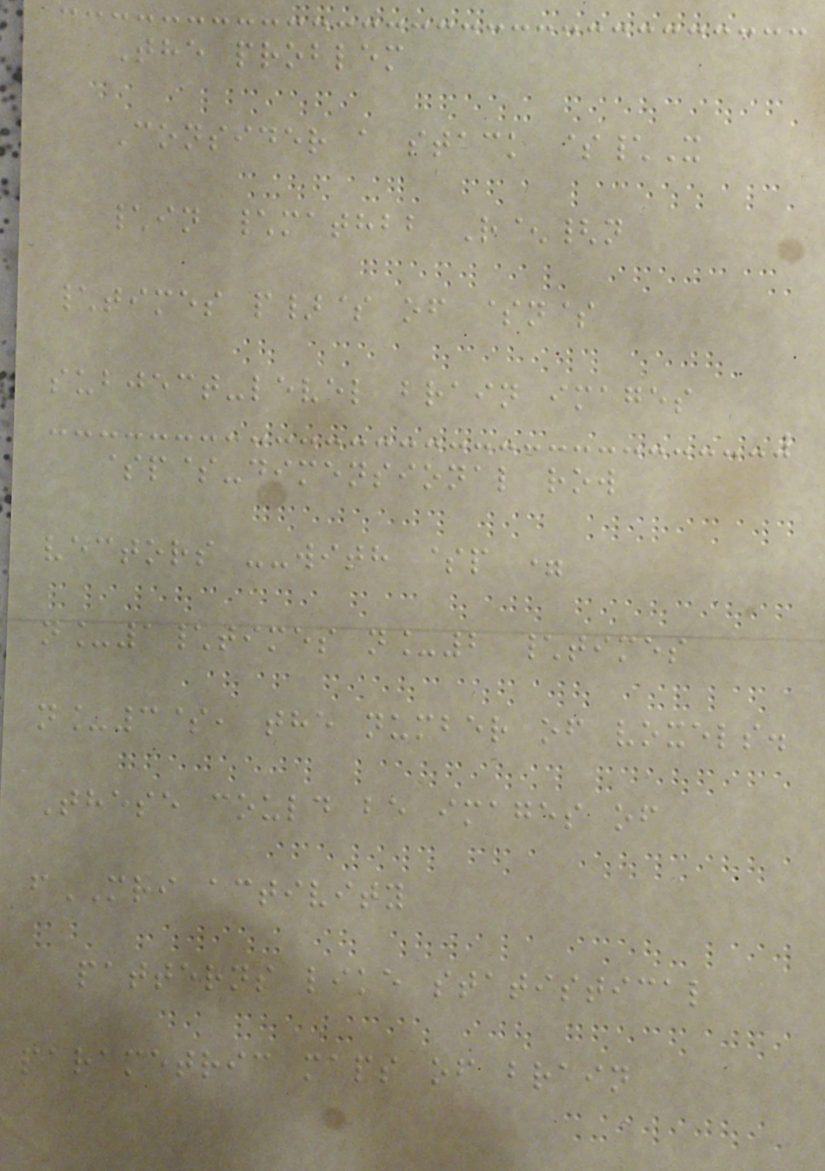The problem
Consider a stack $\X
\in \mathbb R^{n
\times p}$ of $n$
subject-level brain images
$p$-dimensional row
vectors --with $p =
n_1\times n_2 \times
n_3$, the number of voxels.
These could be images of
fMRI activity
patterns like statistical
parametric maps of brain
